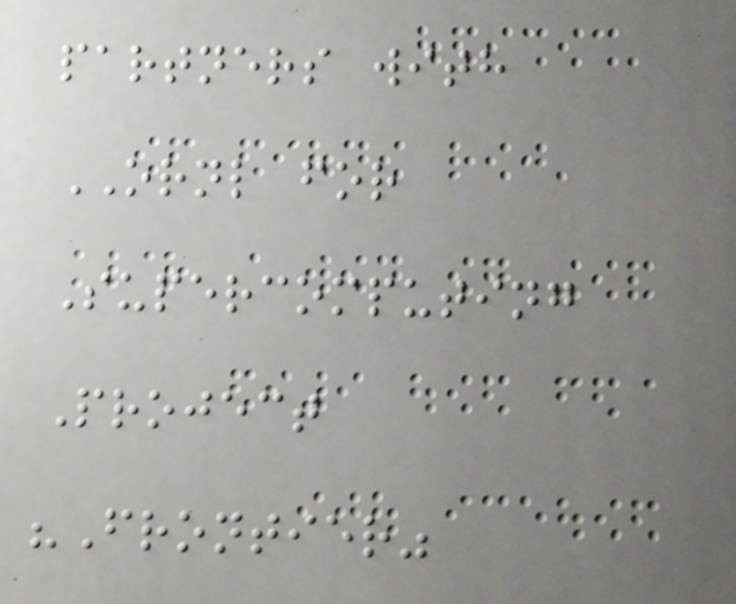partners with
ORNL for
Supercomputing
Project
"Frontier"
